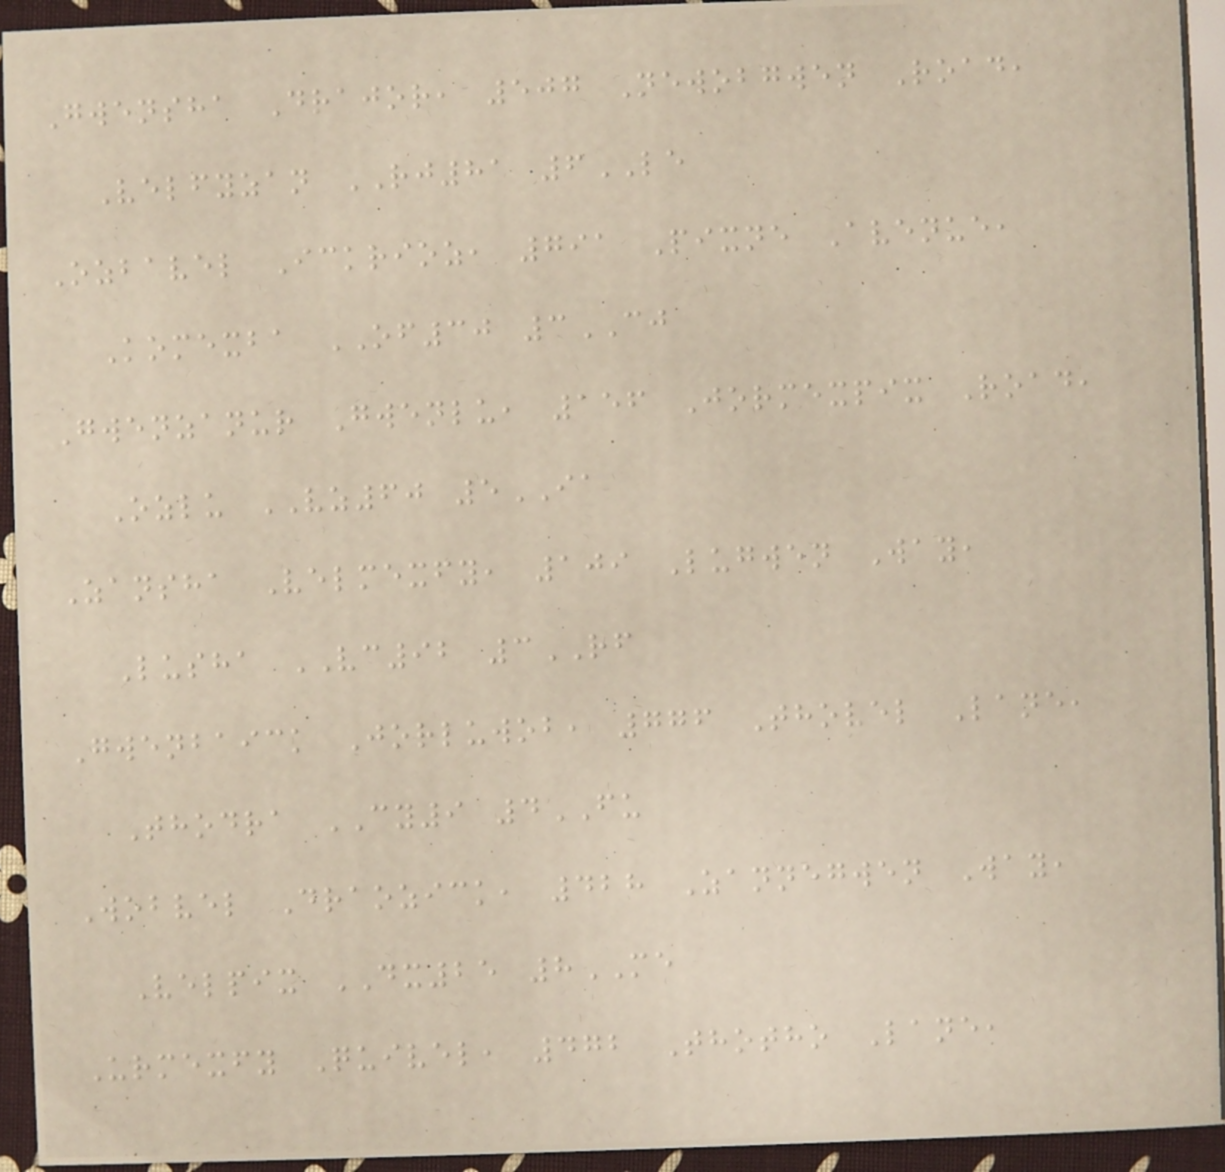Gwensha Drajor, 507 Newobgwen Road,
Velfyzan RJ81 6LE
Ozbavel Ickrioz, 791 Pixne Avenue,
Komexba OF30 3CJ
Gwenzanur Gwenlu, 156 Jormexpix Road,
Ozlu VZ60 5IA
Zansha Velmexfy, 109 Lugwen Way,
Lusha VC92 3RF
Gwenbaick Jorluwob, 776 Thovel Lane,
Thodra CY9 4FU
Wobvel Draozick, 428 Zannegwen Way,
Velpix DX25 8ME
Urmexfy Quivel, 472 Thotho Lane,
